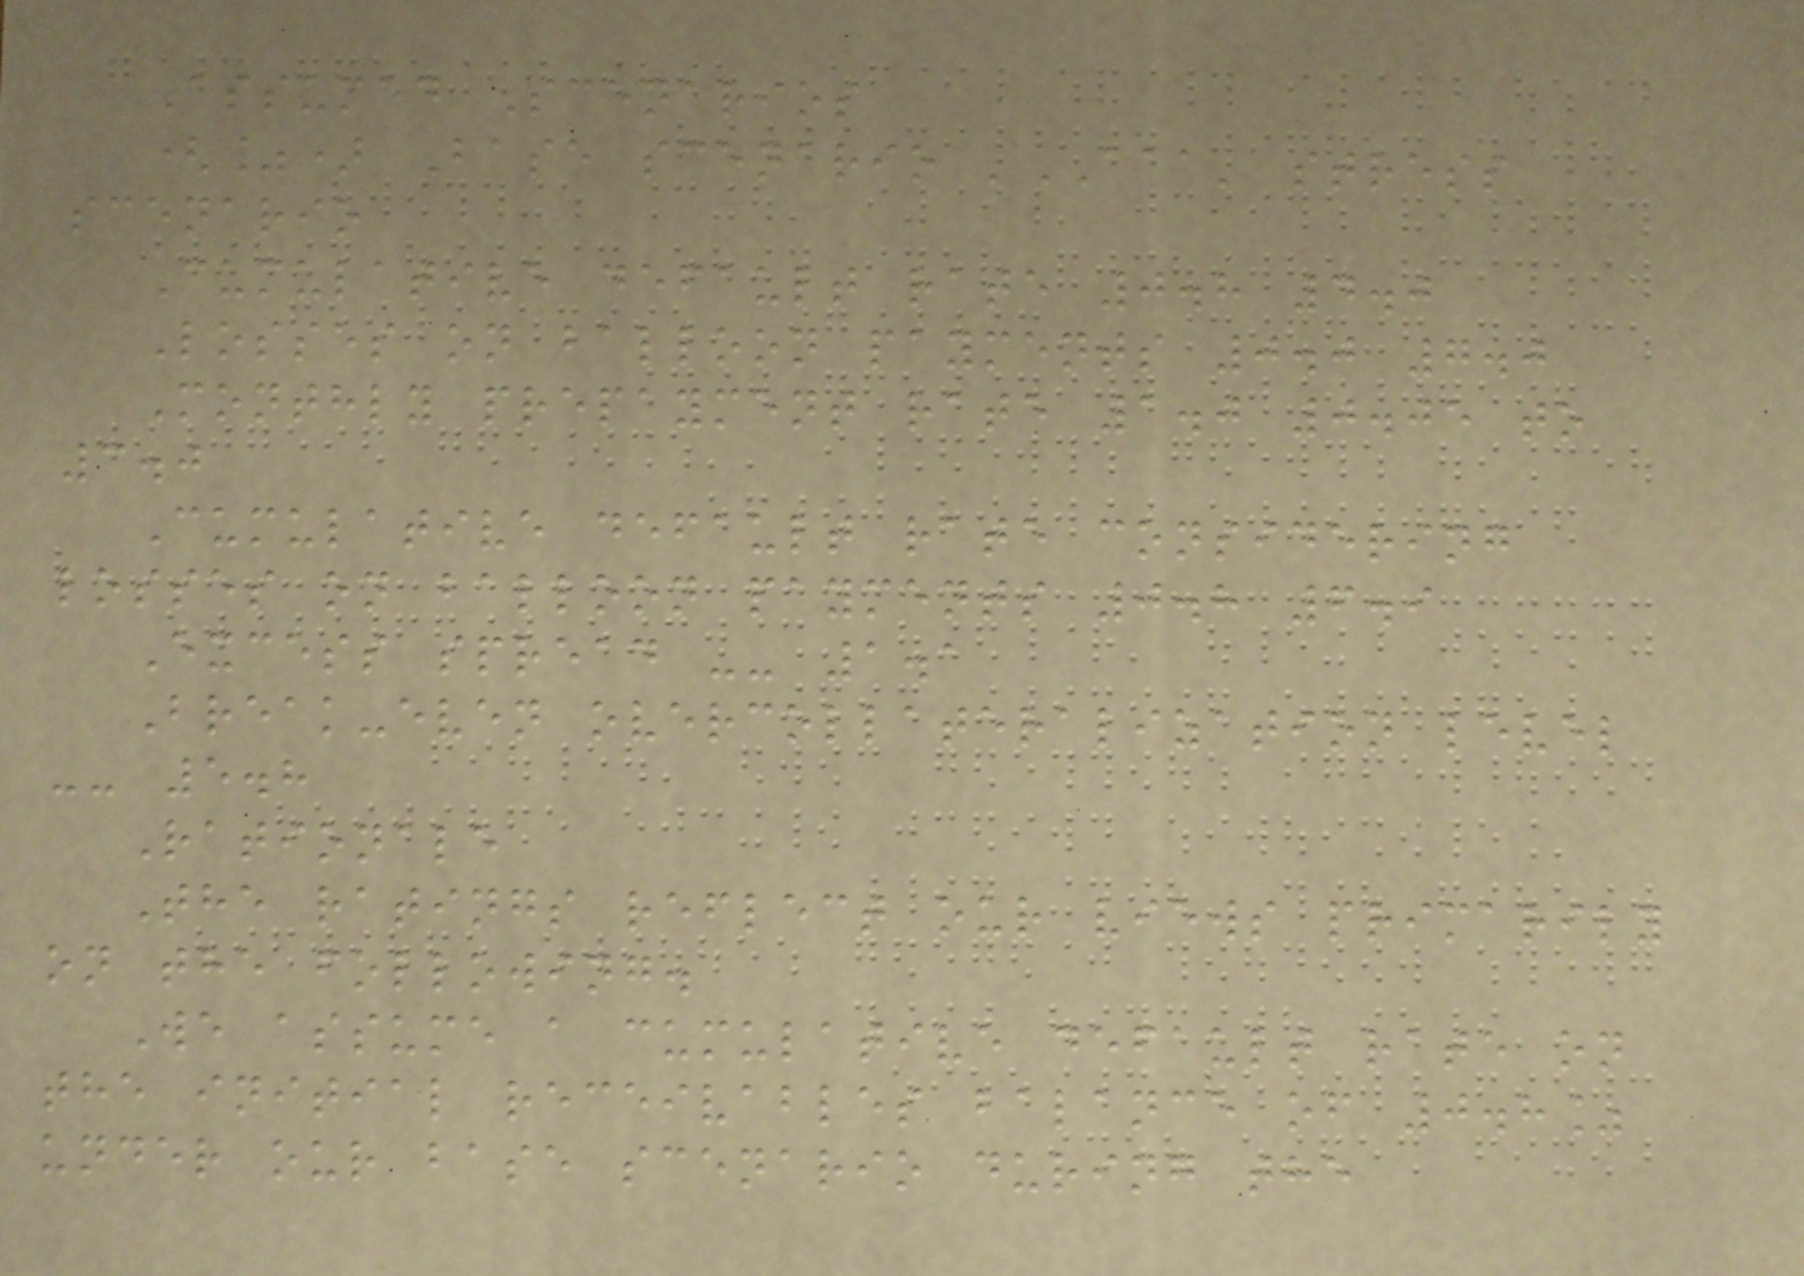Assumed Scenarios
(%) Base scenario 'AAA' stress
scenario
Cumulative default rate 0.8 4.0
Losses on balloon payments 0.0 7.0
Monthly prepayment rate 1.0 0.05 to
3.0
Cumulative default rate considering
losses on balloon payments 0.8 6.9
Excess spread -- 1.1
Break-even overcollateralization level
-- 5.8
Rationale
The ratings reflect our views primarily
on the following.
We assume a cumulative default rate on
the initial receivables balance of 0.8%
under our base scenario during the
